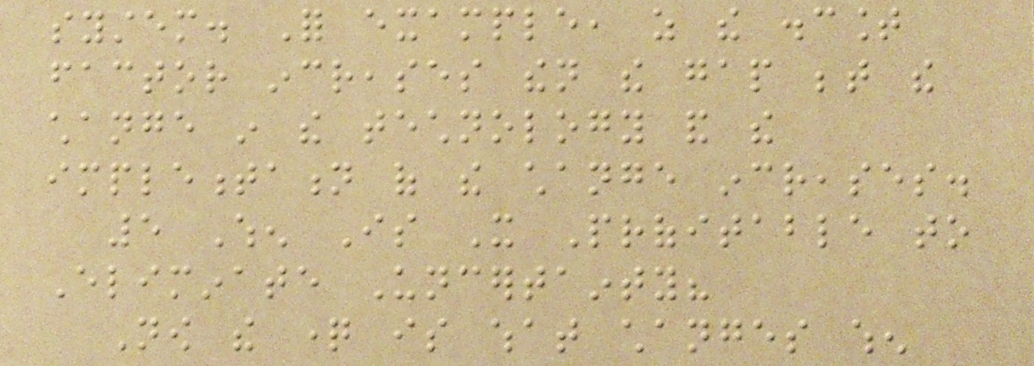system. For example, as the discount
factor increases then the gap between the
change in the technology and the
implementation of the change increases.
5 When Is It Profitable to
Eliminate Uncertainty?
Now the question is what changes when
